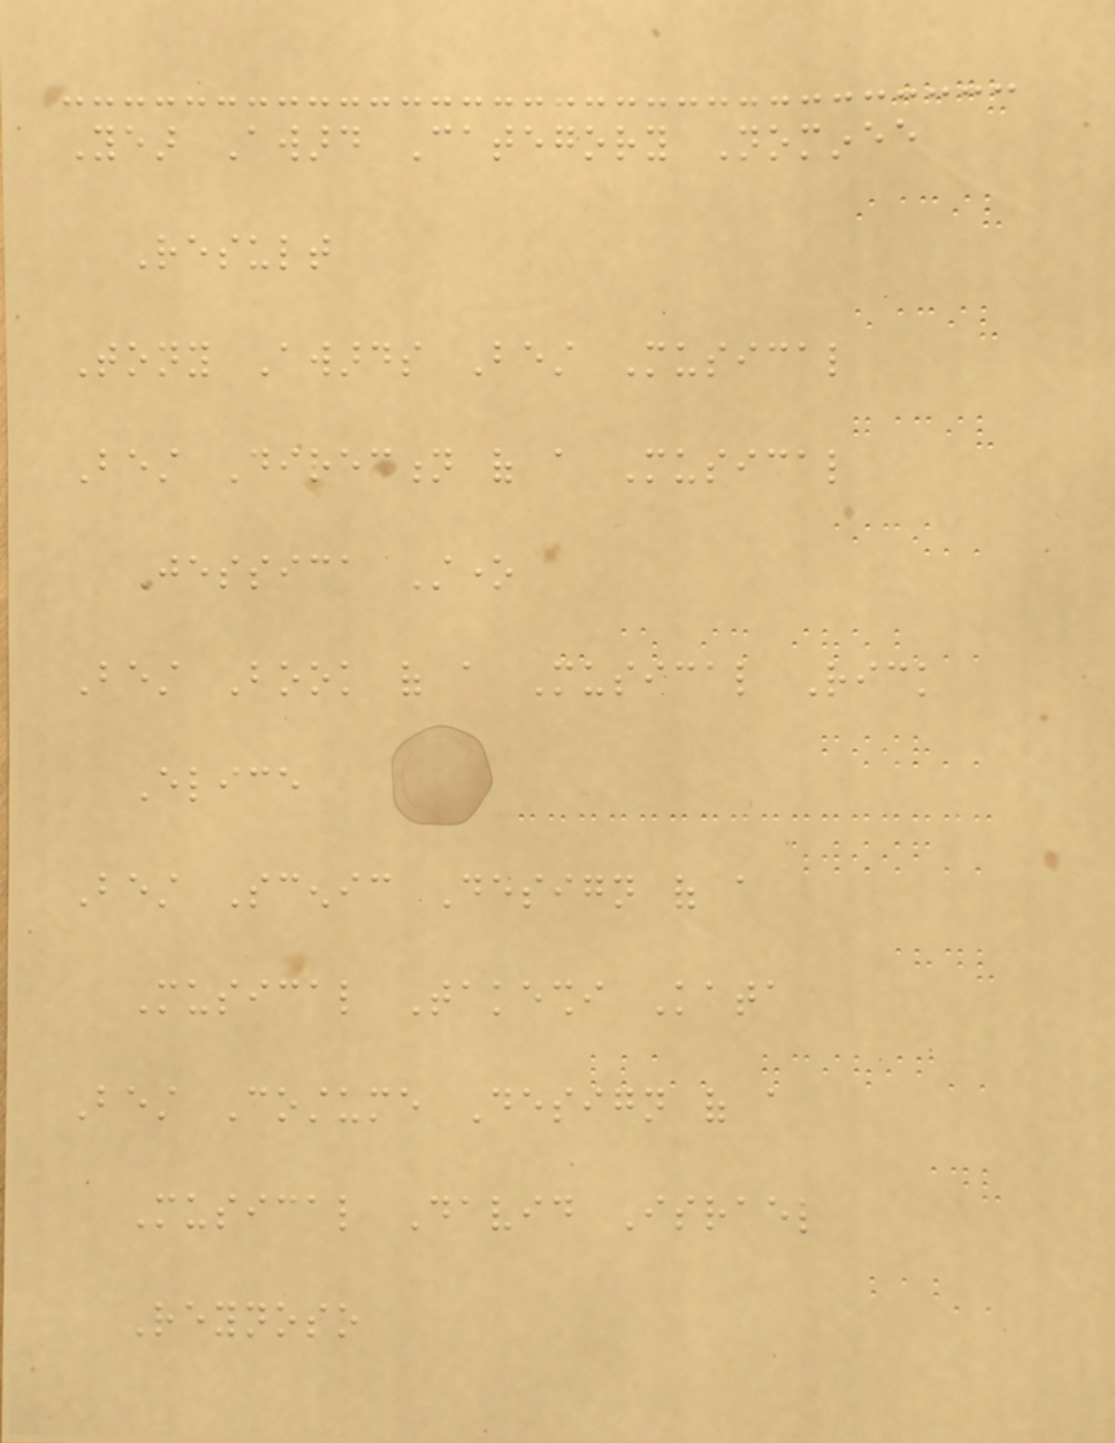Year Award Category Nominee
Result
Tony Awards Best Musical
Best Direction of a Musical
Jessica Stone
Best Book of a Musical Rick
Elice
Best Scenic Design of a
Musical Takeshi Kata
Best Costume Design of a
Musical David Israel
Reynoso
